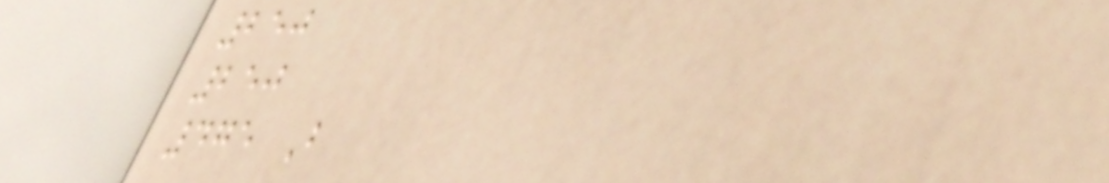250
250
475 B
